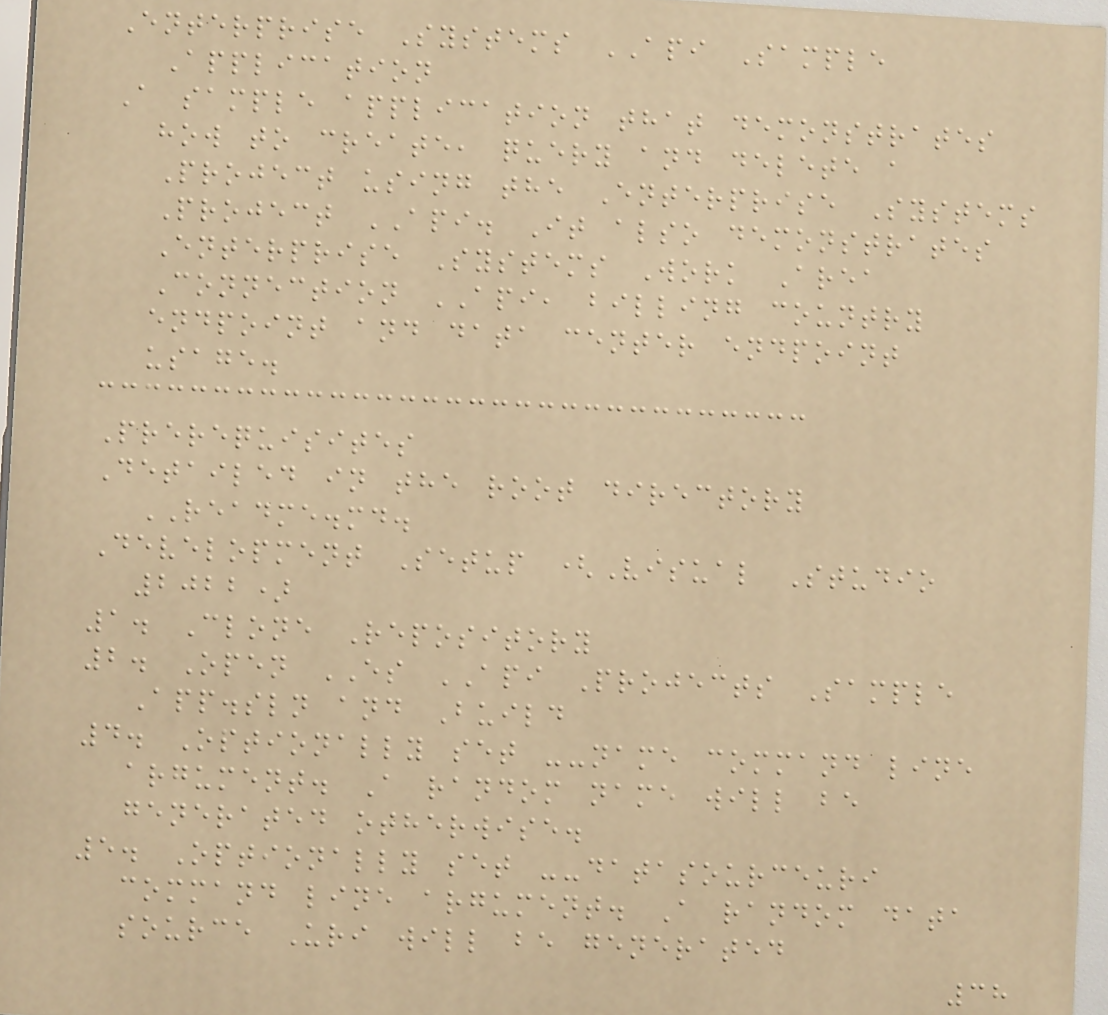Enterprise Systems API Sample
Application
A sample application that demonstrates
how to create, query and delete a
Project using the Enterprise Systems
Project API. It also demonstrates
Enterprise Systems Work Area
Connection API, billing country
endpoint and data center endpoint
usage.
Prerequisites
Detailed in the root directory
README.md.
Development Setup (Visual Studio
2022)
1. Clone Repository
2. Open ES API Projects Sample
App.sln and Build
4. Optionally set --name command line
argument. A random name will be
generated otherwise.
5. Optionally set --datasourceuri
command line argument. A random data
source Uri will be generated
38
